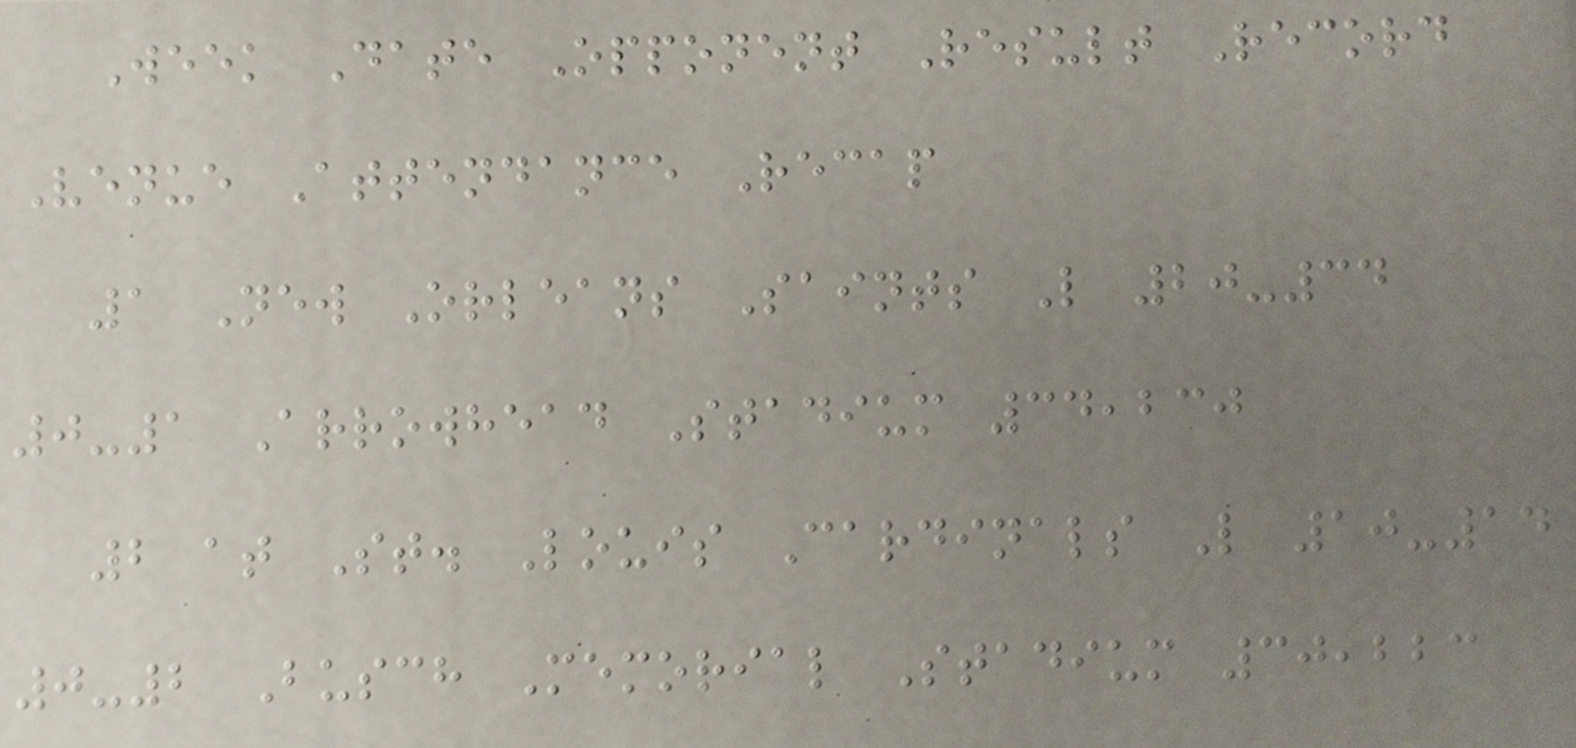Week Date Opponent Result Record
Venue Attendance Recap
1 New Orleans Saints L 20-34
0-1 Arrowhead Stadium 34,230
2 at St. Louis Cardinals L 10-14
0-2 Busch Memorial Stadium 30,223
